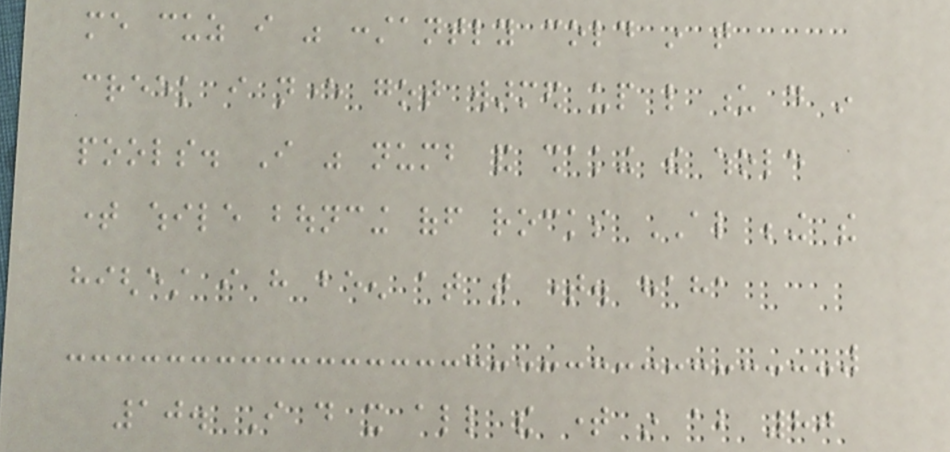me cuz i was constantly cold in that
creek i never got warmed up like u do in
pools. I was numb and shaking the whole
time while bouncing off rocks ALSO being the
highest i have been at that time. haha
10. I do it all the time in about 80
